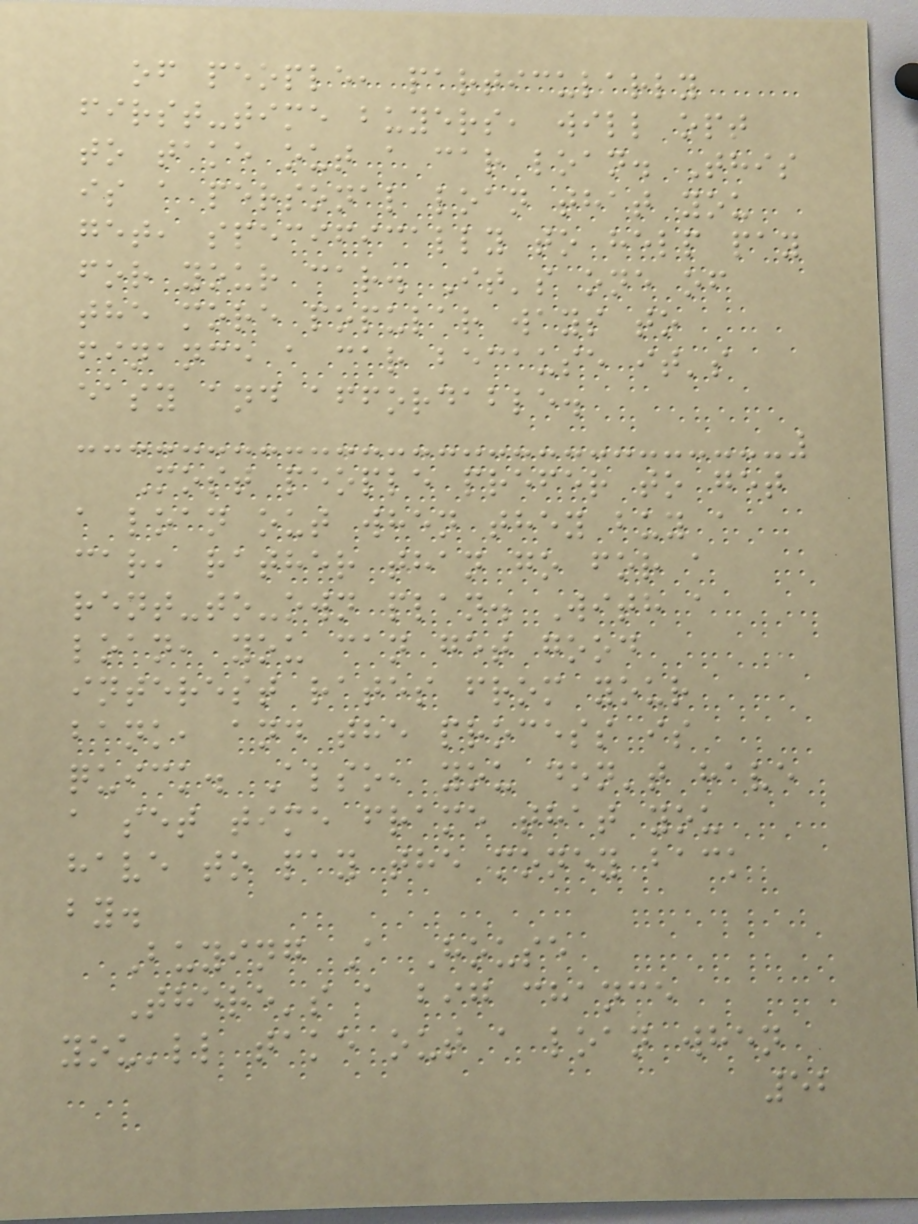of people, particularly
first-time buyers, will opt
to take out a car loan. This
is a personal loan that you
get, specifically to help pay
for your car. It's one of
the more popular ways to
finance a car because it's
easy and affordable.
Most people prefer to get
a loan out when they buy a
car, rather than go for a
rent-to-own plan. With a
loan, you can get good
interest rates from your
bank, and the process is
quick. Also, you don't have
a set time frame that you
have to pay the money back
by.
Buying A House
There's a big chance
you'll take out a loan when
52
